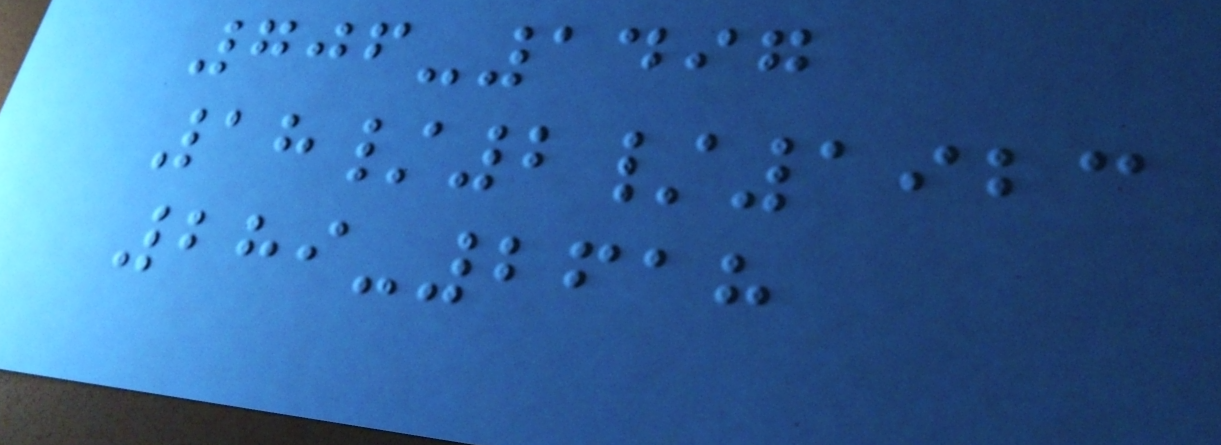706-1497
18/2/1923
289-2618
